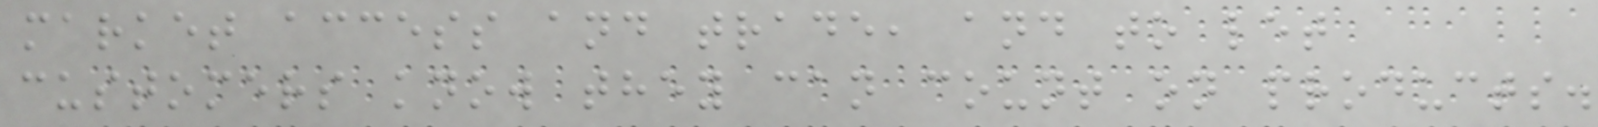market access and trade, and to let
customers know they can count on products.
